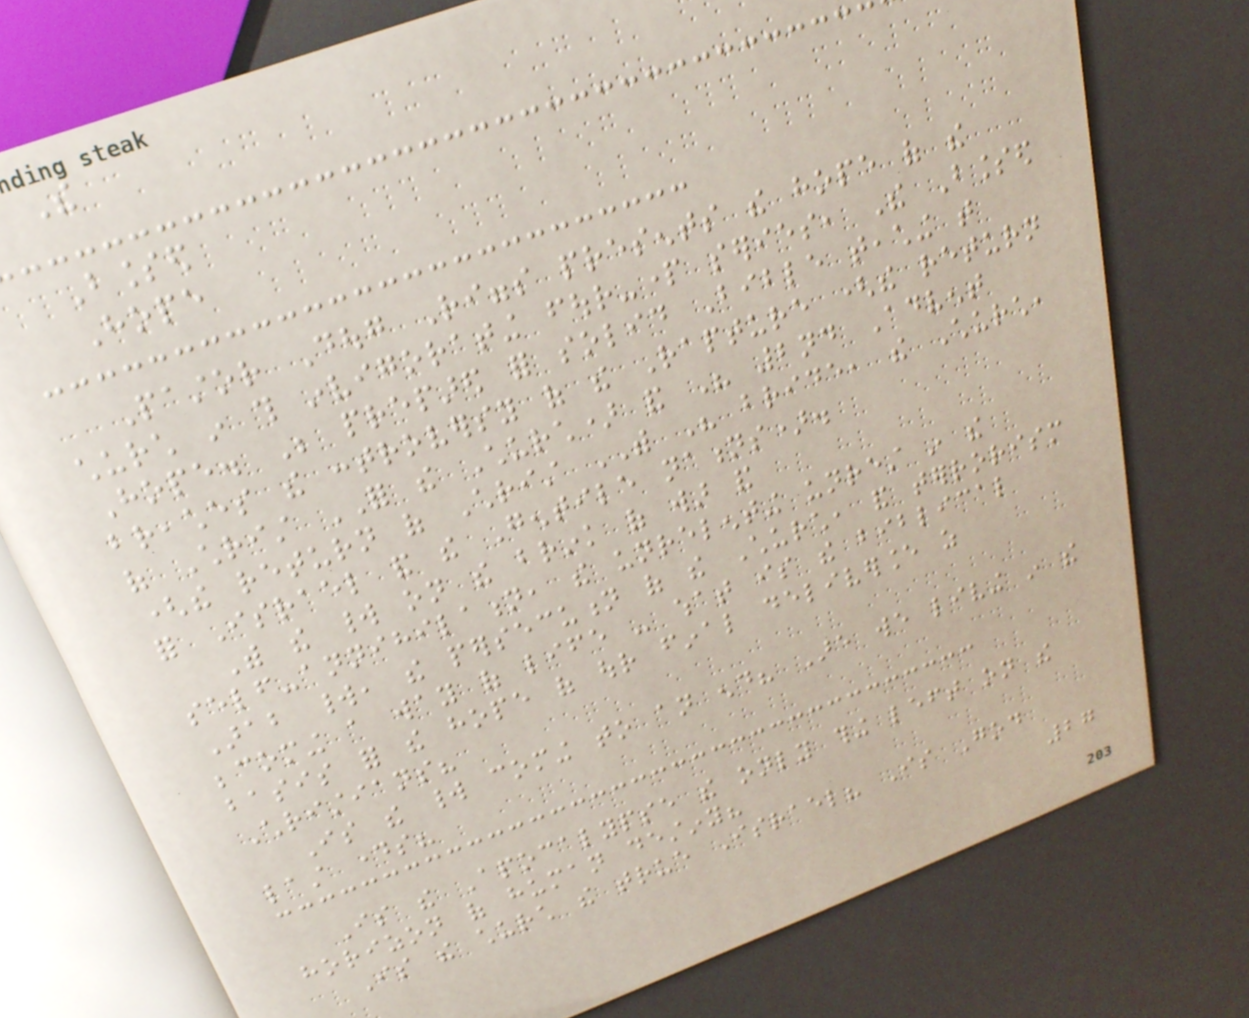The
Blessed
Hope
Pastor Doug Riggs presents the hope of the
church in this invigorating four-part series, The Blessed
Hope. Be prepared for solid Bible teaching that
breaches the controversy of the Rapture (the return
of Christ FOR the Church) and His 2nd Advent
(the return of Christ WITH His bride, the Church,
for Israel and the Gentile nations).
With the world on the brink of war and
self-annihilation, the unrelenting unrest in the
Arab world, the persecution of the Church, and terrorism
becoming a way of life - what is the biblical
basis for the hope of our final deliverance as
Christians?
Is the world coming to an end? Are we living in the
last days?
Is the Apocalypse the only thing left on the
horizon of human destiny?
Is the church the true Israel? Is God
27
